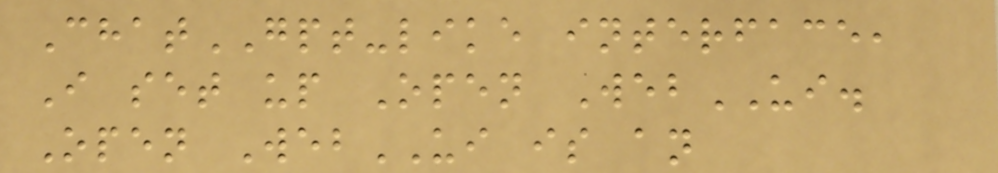ChatGPT-like interface,
I set up Open WebUI.
Open WebUI is an
